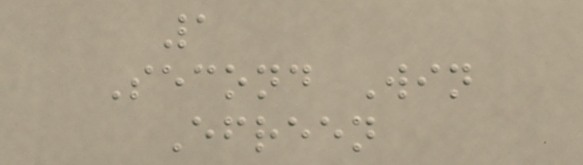1
Second Win
Efreen
